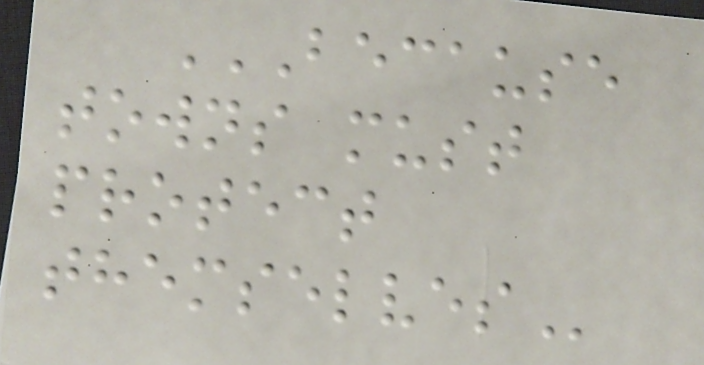BECAUSE
TOWNS MUST
PROTECT
THEMSELVES
